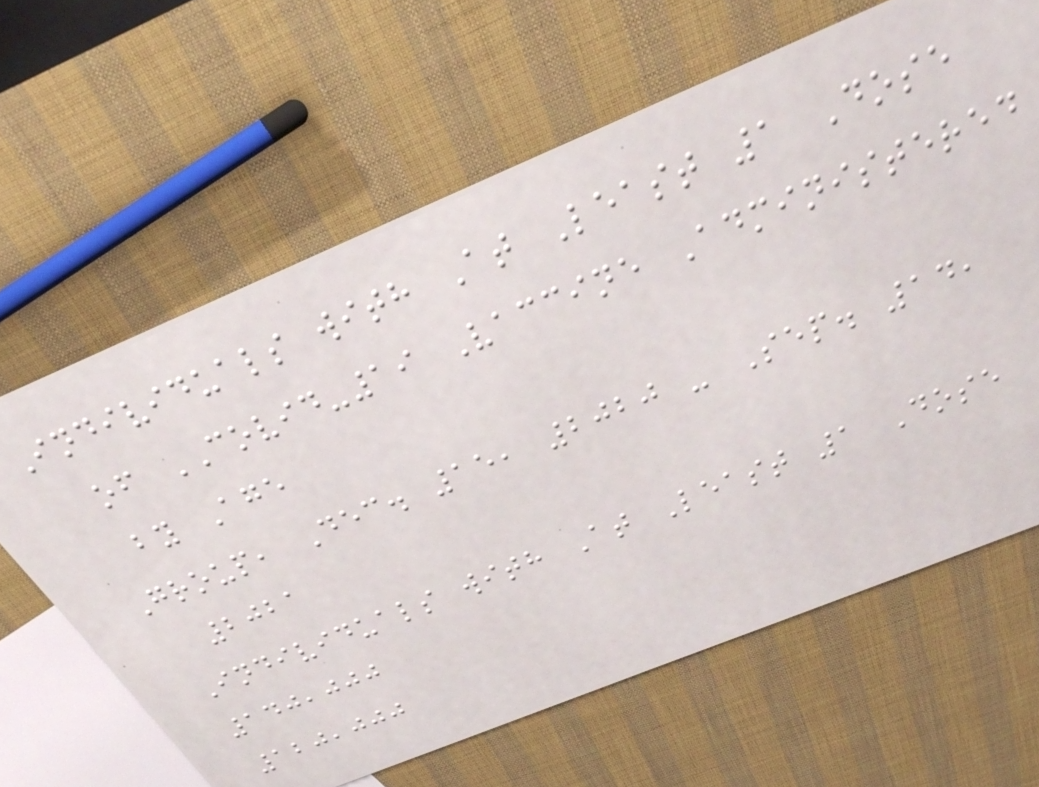Individuals with At Least 1 Dose
of COVID-19 Vaccine Administered
by Age
Group, Dec. 15, 2020 - Sep. 14,
2021
Individuals with At Least 1 Dose
140,000
120,000
